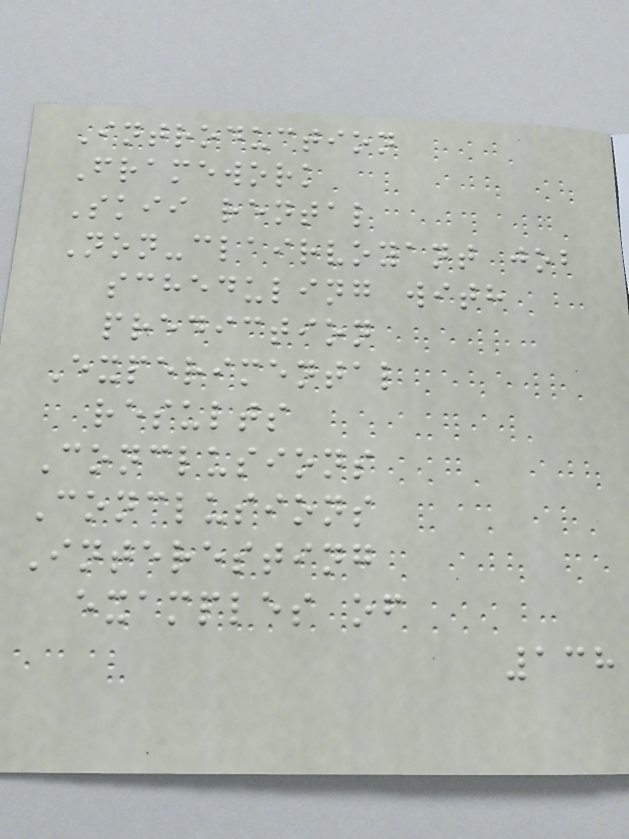Introduction
Framework
Skii rental
Non-clairvoyant job
scheduling with
prediction
Experimental
results
Conclusions
Conclusions
Interesting
examples of
138
